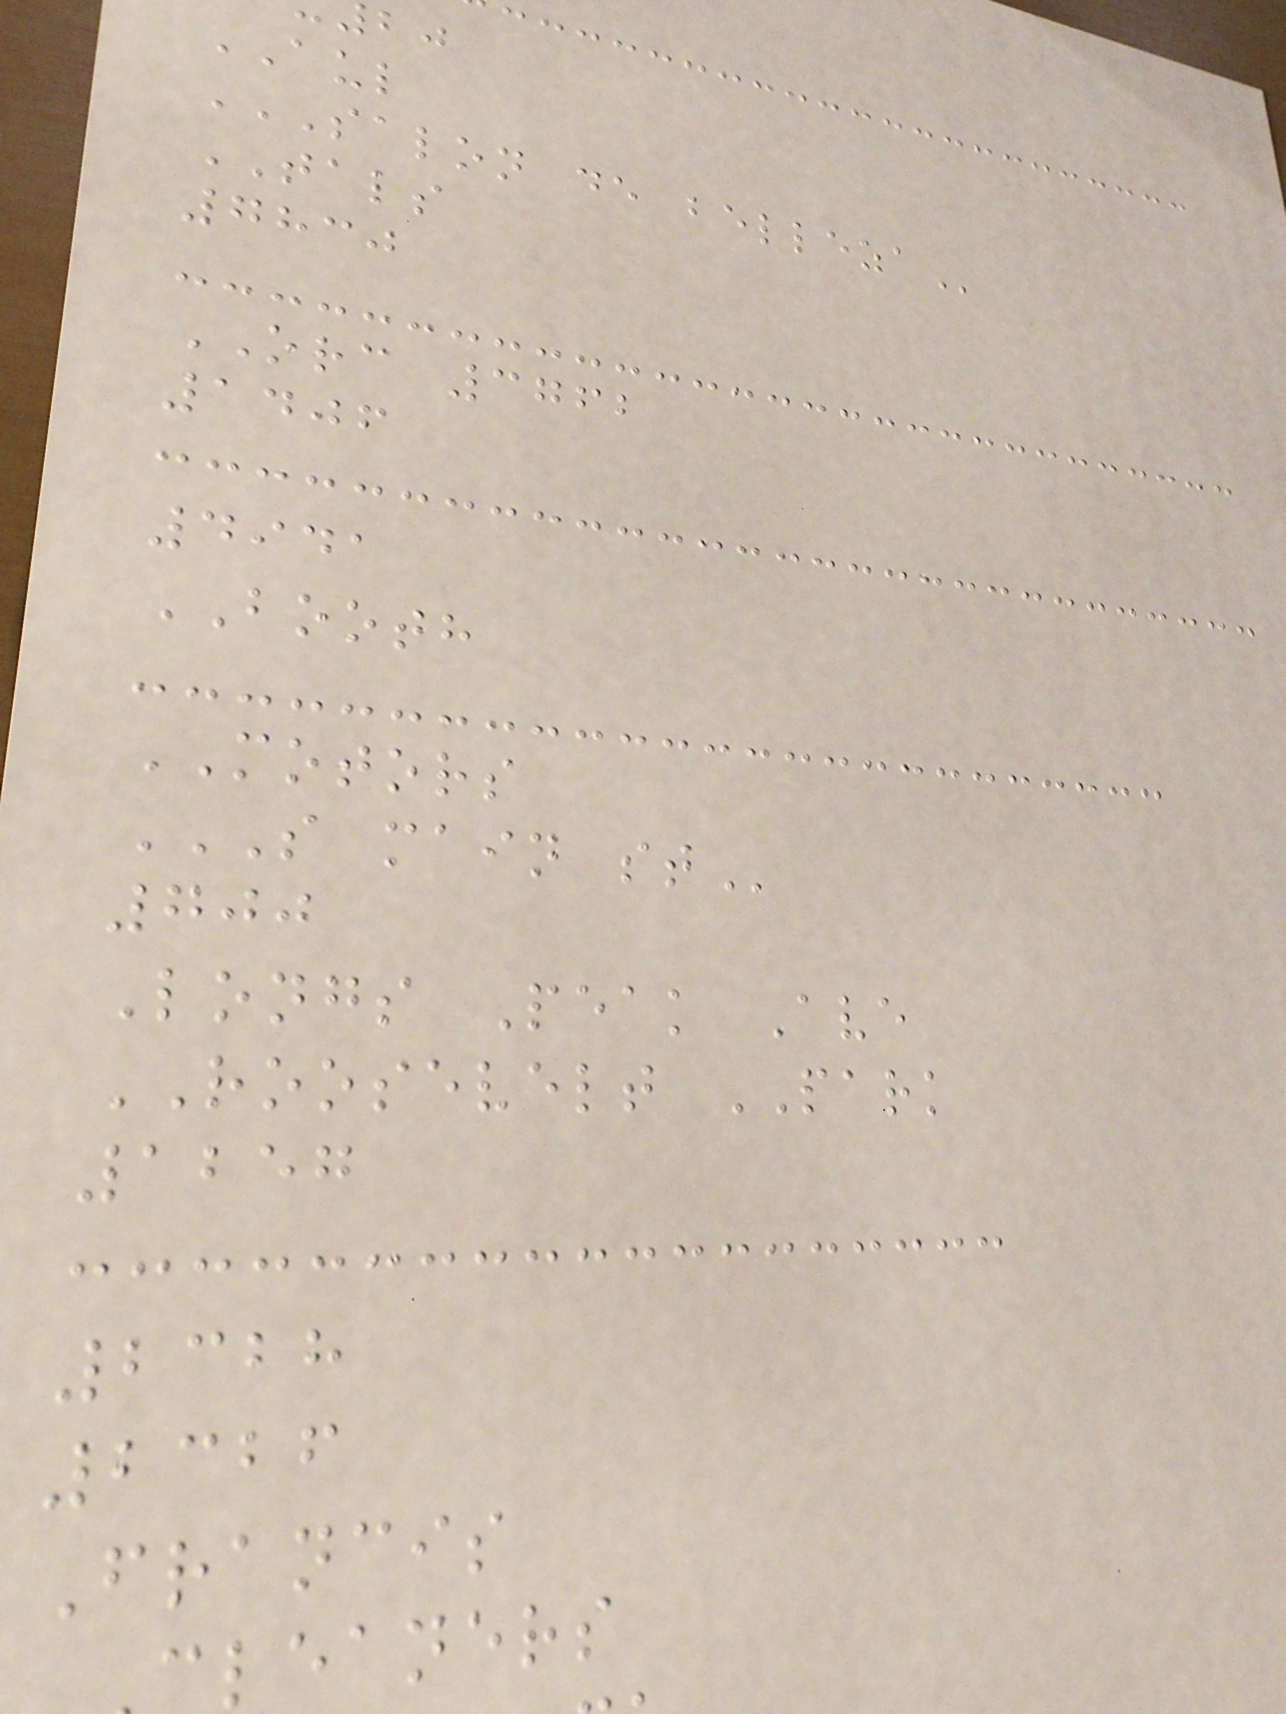AUL
SALON DE BELLEZA
TALS
7830
ORC 3762
1406
4941
BOOTH
MOTORS
S MAIN ST
700
Longs Peak Ave
ROOSEVELT PARK
1257
2328
2326
Francis
leaners
